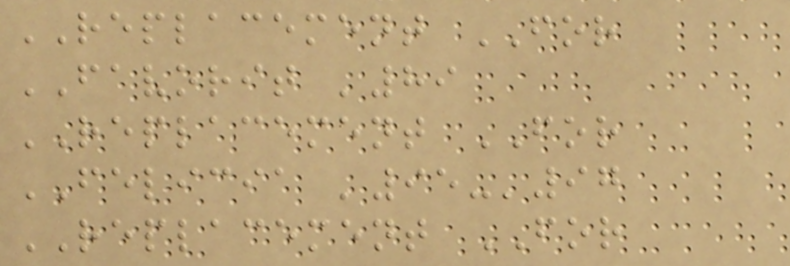REPLACEMENT FOR
FAVORIT '89
REPLACEMENT FOR
FELICIA '95-'97
REPLACEMENT FOR
